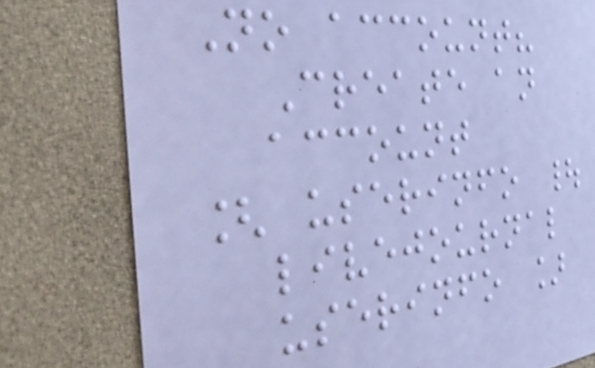No account?
Create an
account
[ userinfo |
livejournal
userinfo ]
